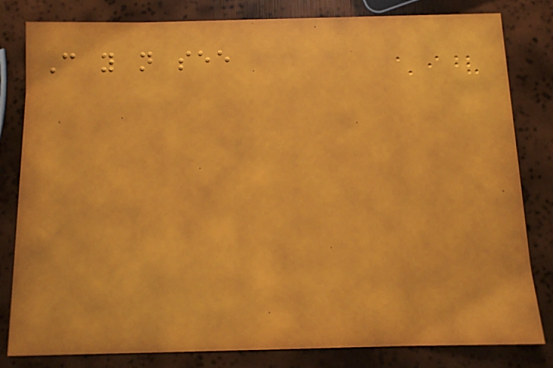Can you not see
